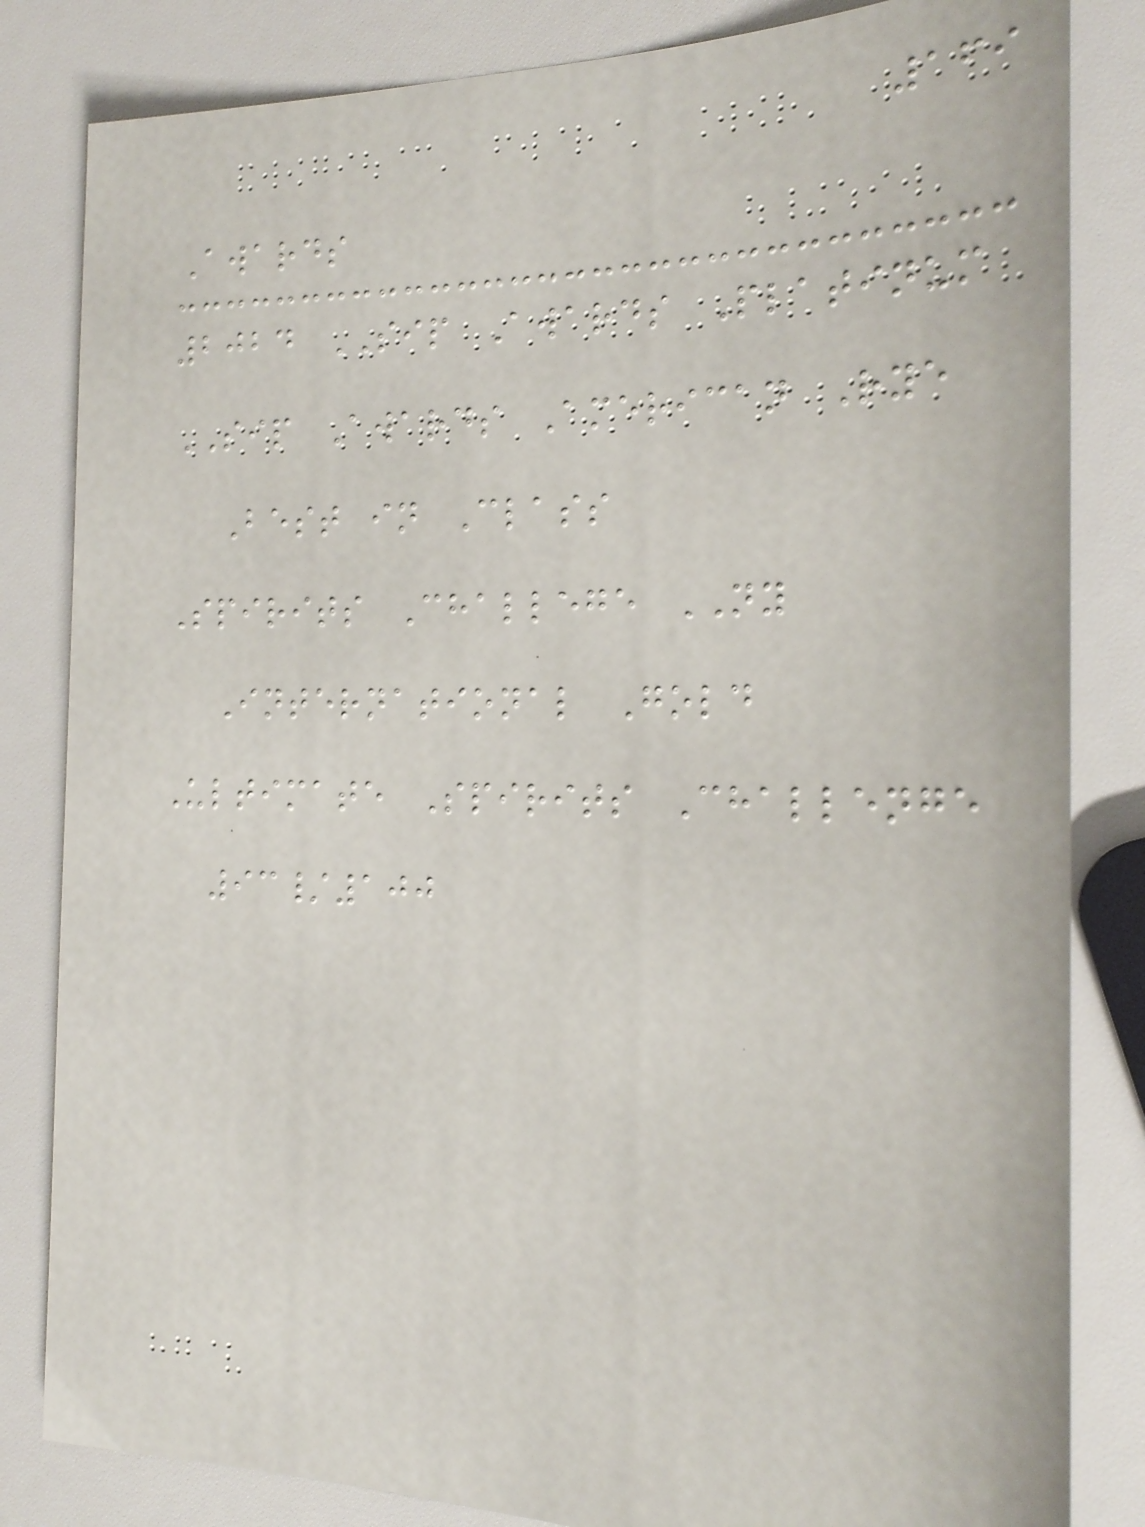169
Awards
2024 SIP Awards Platinum
SIP Awards American Rye
Best in Class
Spirits Challege NY
International Gold
Ultimate Spirits Challenge
93/100
